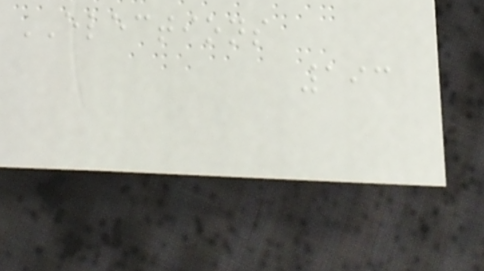ELECTIONS
193
